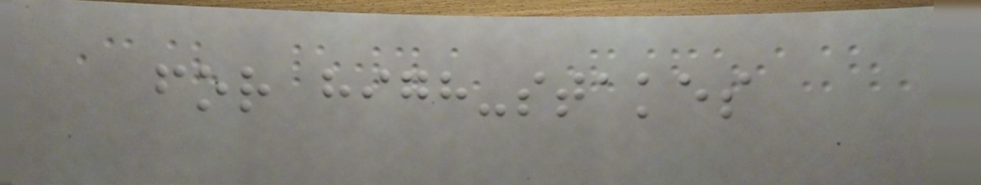for high-stakes
